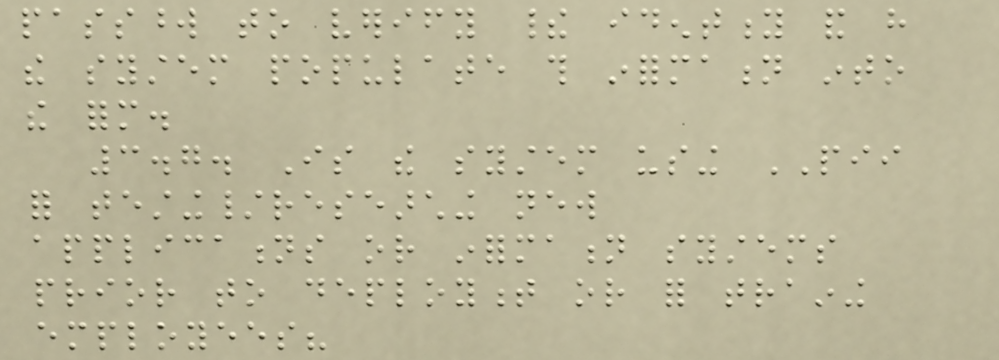password to verify their identity and have
the system populate this information into
the form.
3.7. Is the system using PII
for testing/researching new
applications or information systems
prior to deployment or for training
employees?
